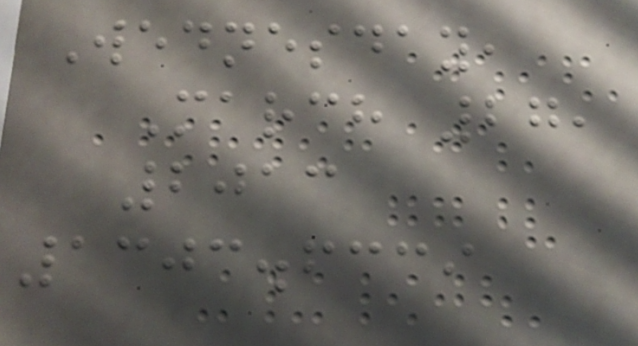Wednesday,
March 27,
2013
1303.6339
